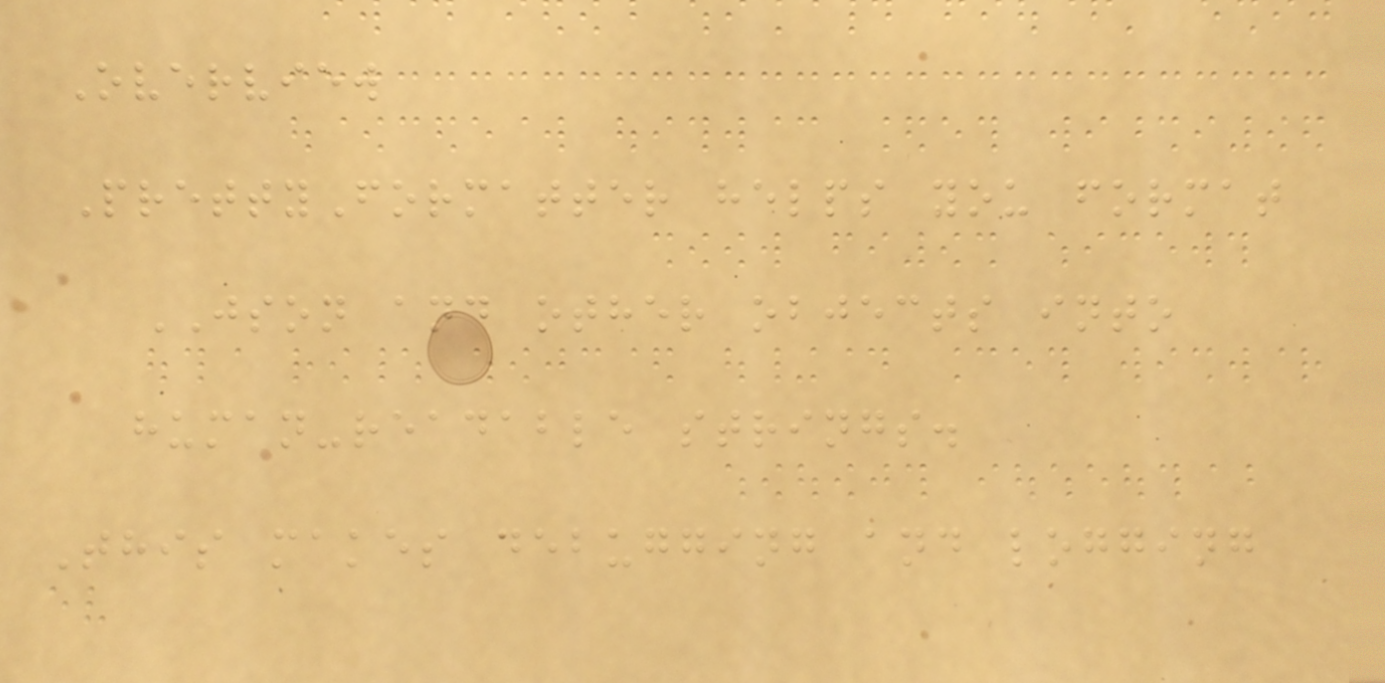Overview
PrettyFormatter helps you format
JSON and other objects into
human-readable strings.
This makes debugging and logging
